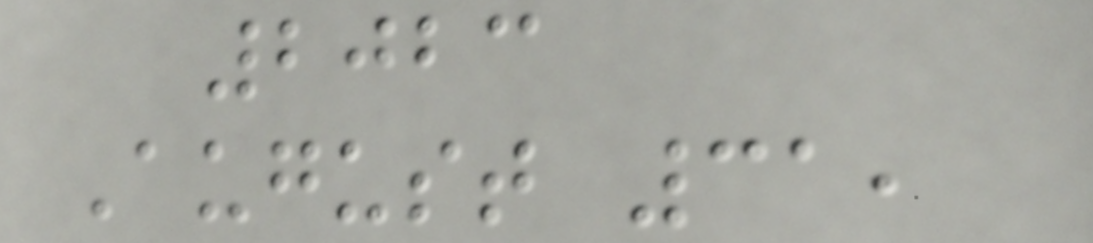2023
August 31,
